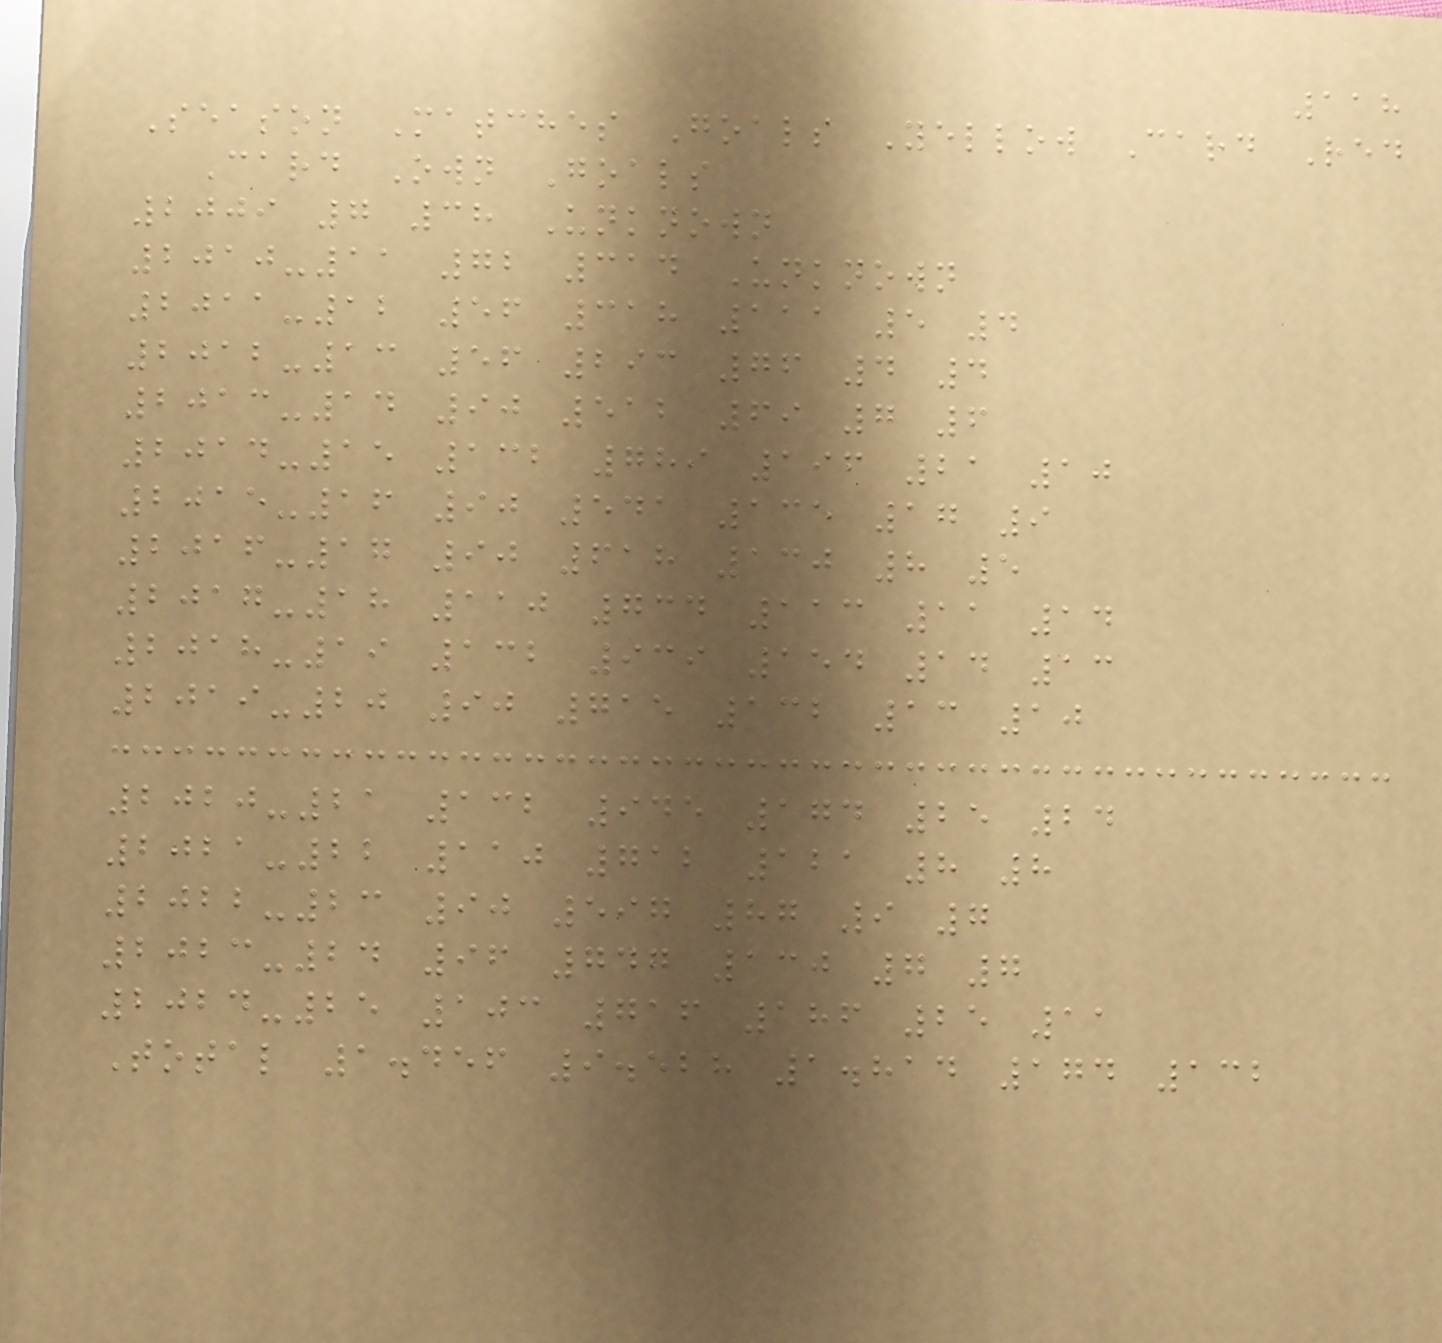118
Season Matches Goals Yellow Card Red
Card Own Goals
2009 7 38 Unknown
2010-11 72 314 Unknown
2011-12 56 318 111 5 4
2012-13 56 293 76 4 4
2013-14 90 512 69 7 6
2014-15 132 789 196 21 10
2015-16 90 541 135 17 9
2016-17 90 618 130 8 5
2017-18 110 734 113 11 14
2018-19 132 939 154 14 13
2019-20 90 715 132 13 10
2020-21 132 945 174 25 24
2021-22 110 712 121 8 8
2022-23 90 597 87 9 7
2023-24 96 747 130 7 7
2024-25 103 716 186 25 11
Total 1.456 9.528 1.814 174 132
